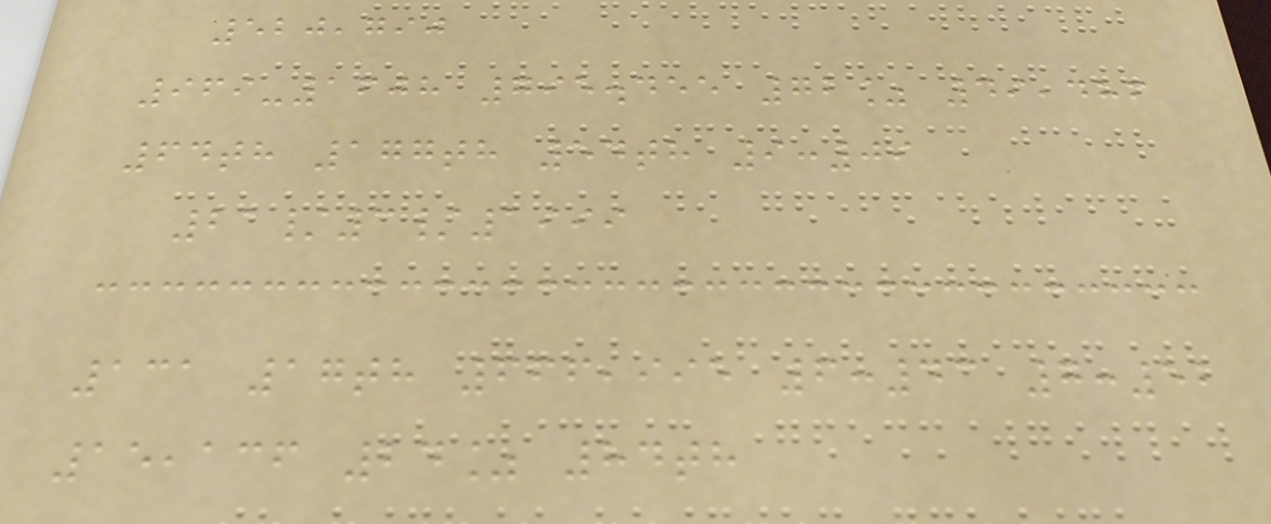520,790
969-1608 795.455 72% 49,486
64th 177th 54th 9:09
21/3/1999
131 17th 666,995 6:43 7:52
15,136 24% 84th
